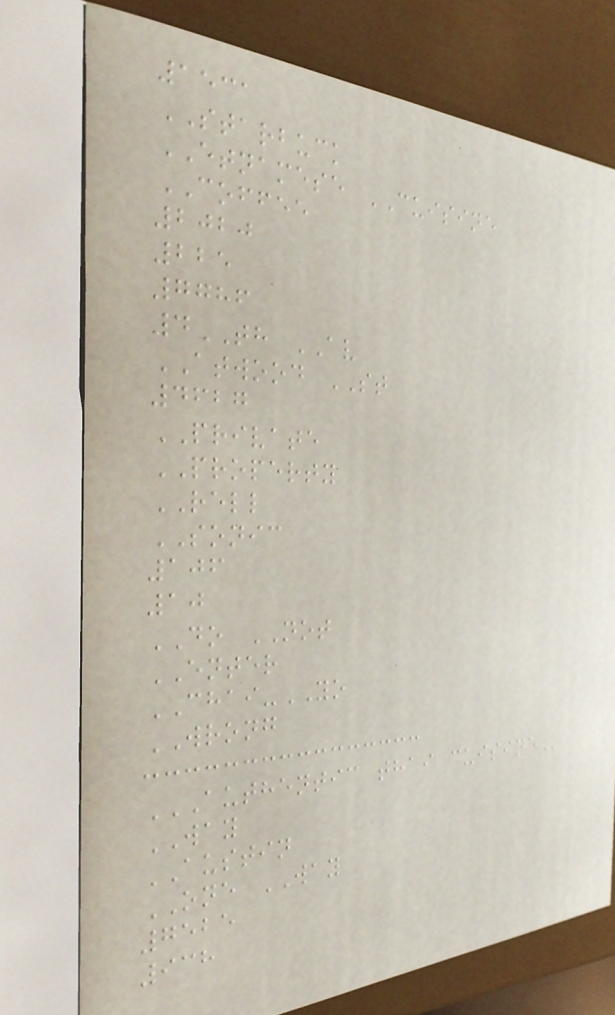1531
STARBUCK
ETNAMESE CUISINE
COFFEE
2020
225
7786
4TH AV
ATWOOD ST
4627
PRIVATE
PROPERTY
RELL
SONIC
106
10
DO NOT
ENTER
CHAI-YO
WRONG
AUTHENTIC THAI CUISINE
WAY
AUSTIN
ONE WAY
7525
938
